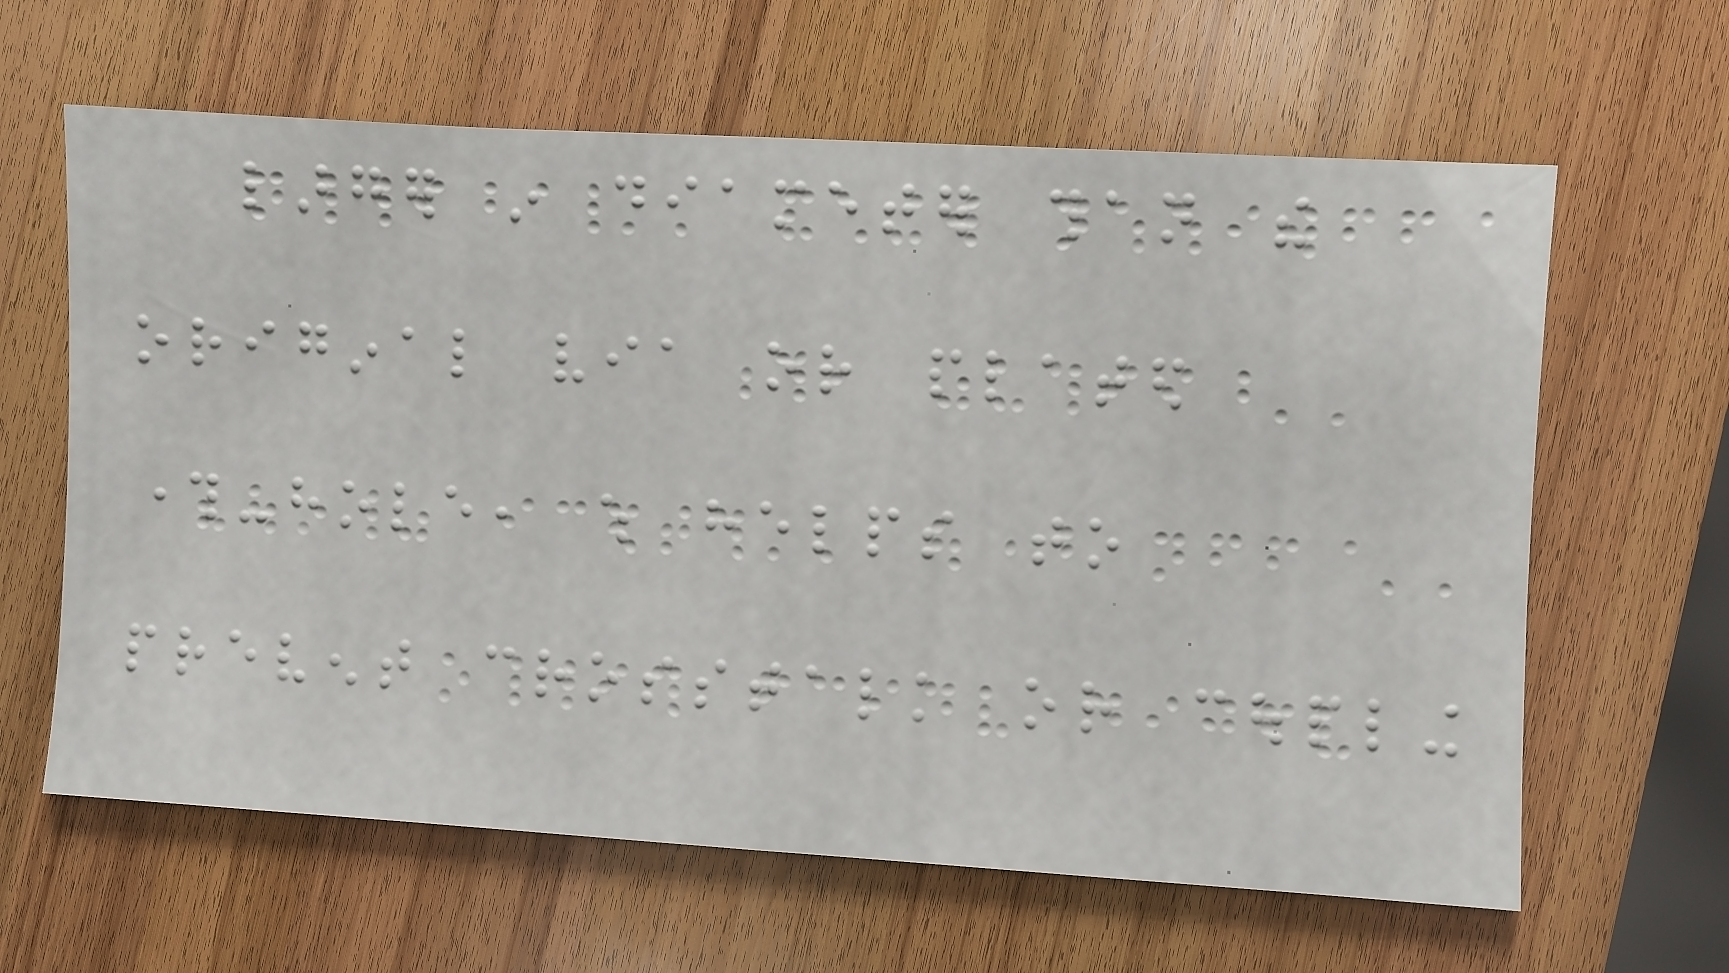larger in diameter than the
original via or plated
through-hole, which helps to
prevent crosstalk or coupling
